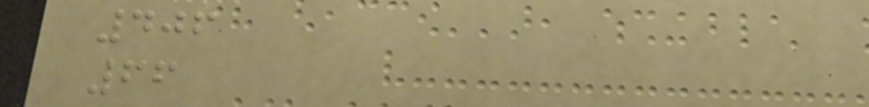406
66
